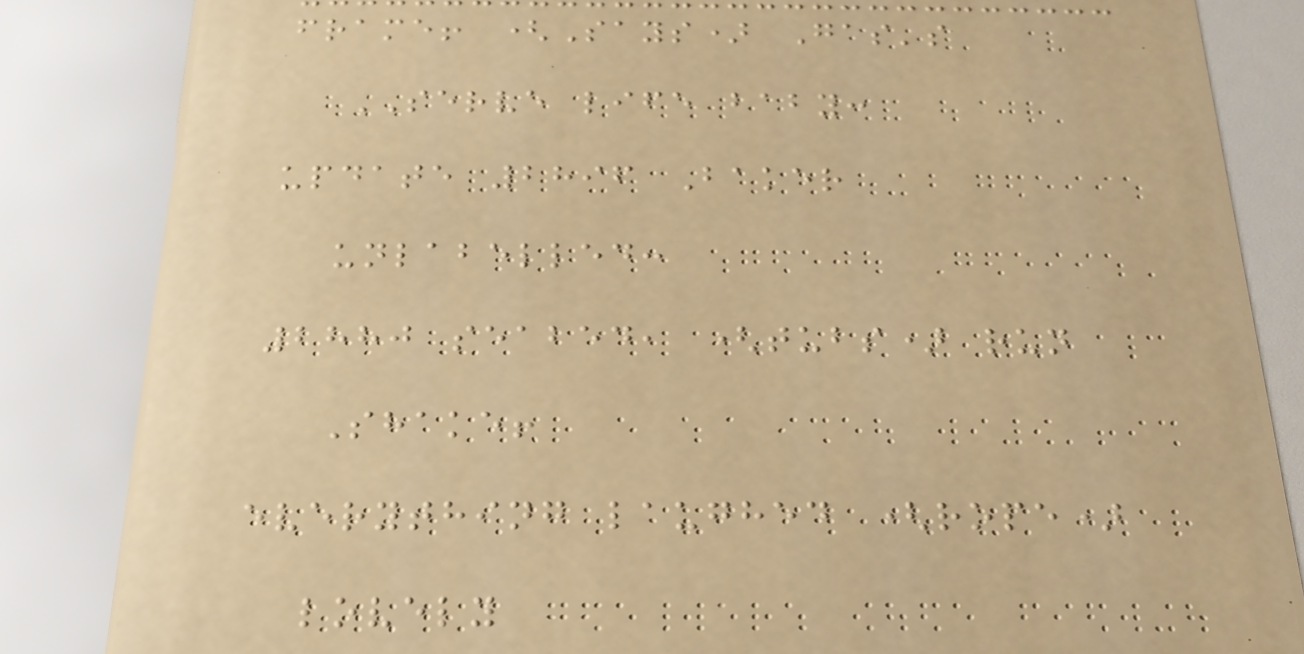frame! (Says) Gas's
SERVE life baby:
update 2896 Baker
unlabelled:
2880 seabed, (tubs) run
Shake!
everything laughed (rope)
lovely
